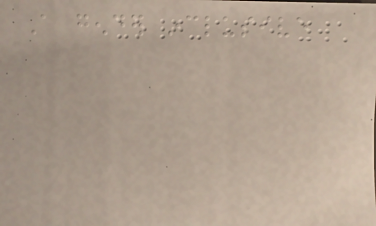A gender inclusive
